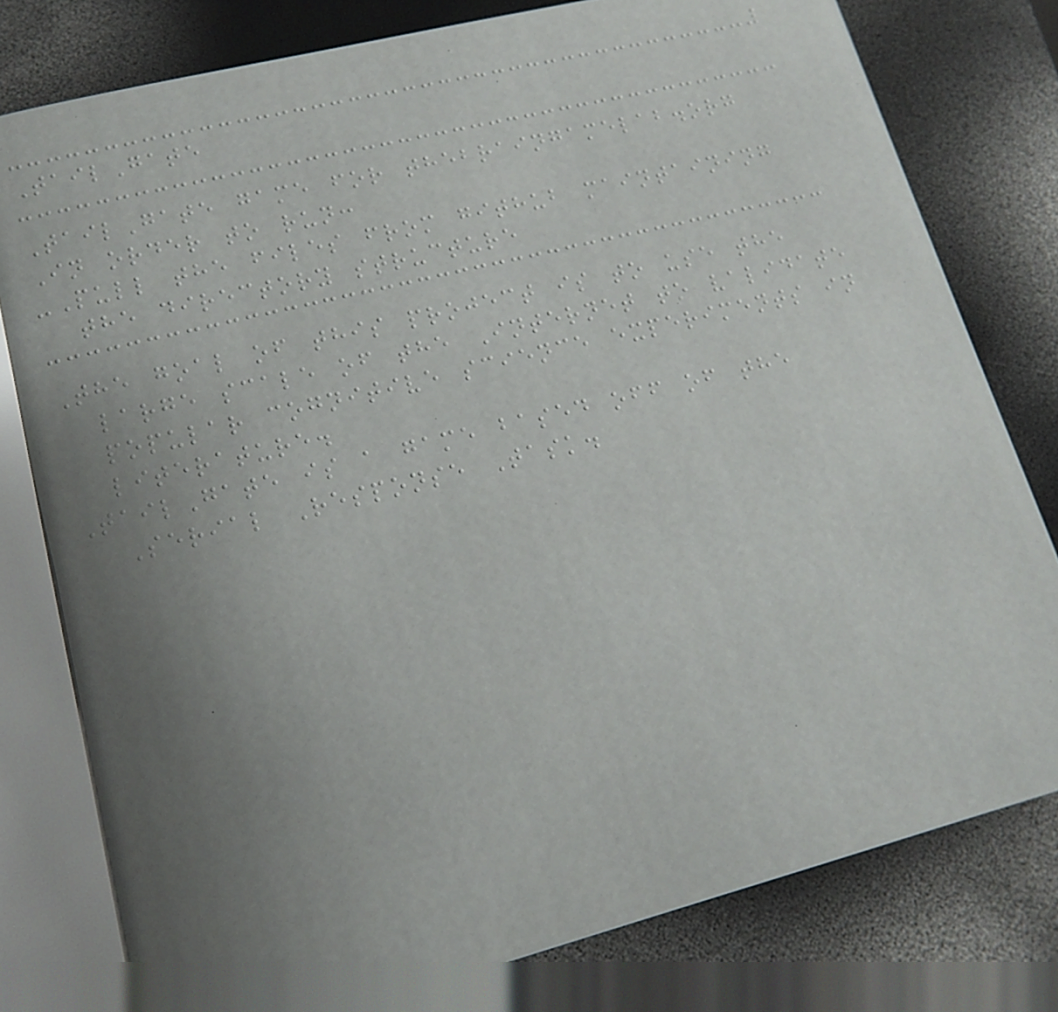TailGate
TailGate game for thebraingamelab.org
In order to run:
-Pull the files from github maintaining
the directory structure
The goal of this project is to use the
large scale of the Internet to validate
popular cognitive science experiments in
literature.
TailGate is a game based off of the
Serial Response Task.
